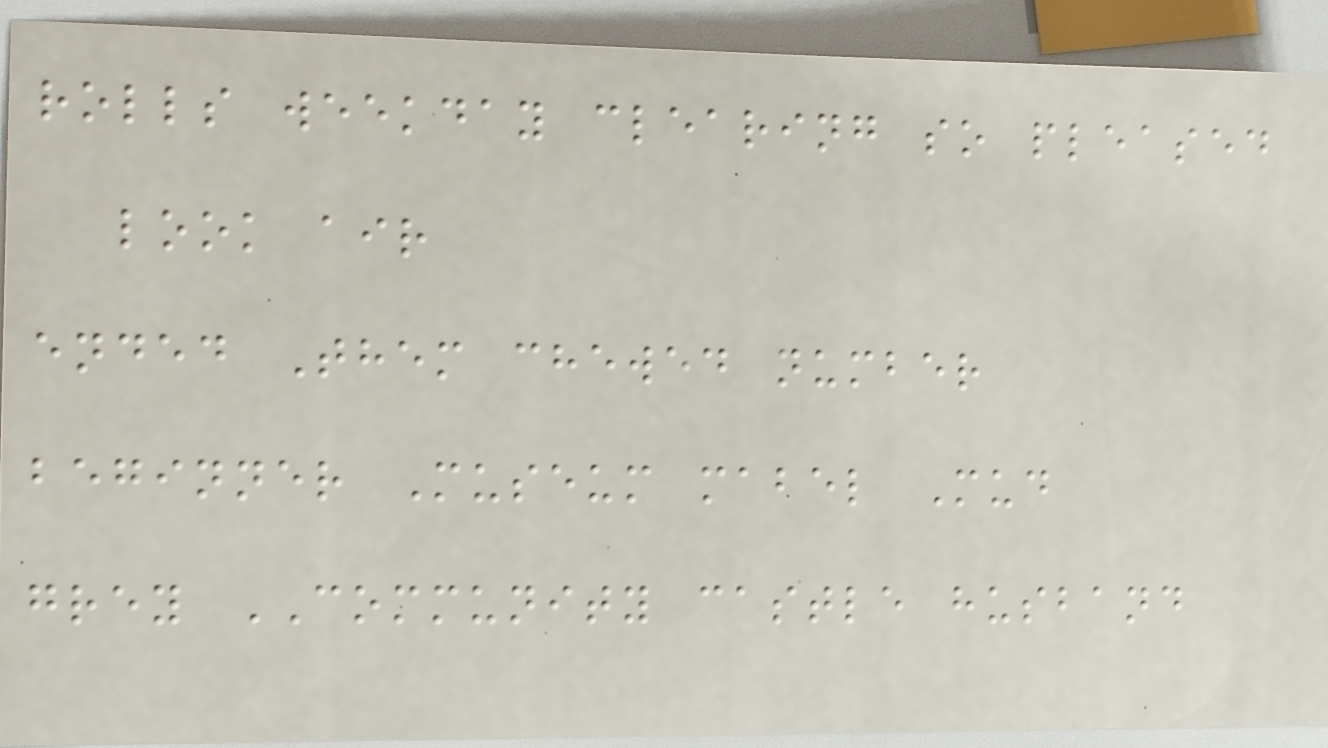rolls weekday clearing so pleased
look air
ended Them chewed number
beginner Museum mabel Mud
grey COMMUNITY castle husband
